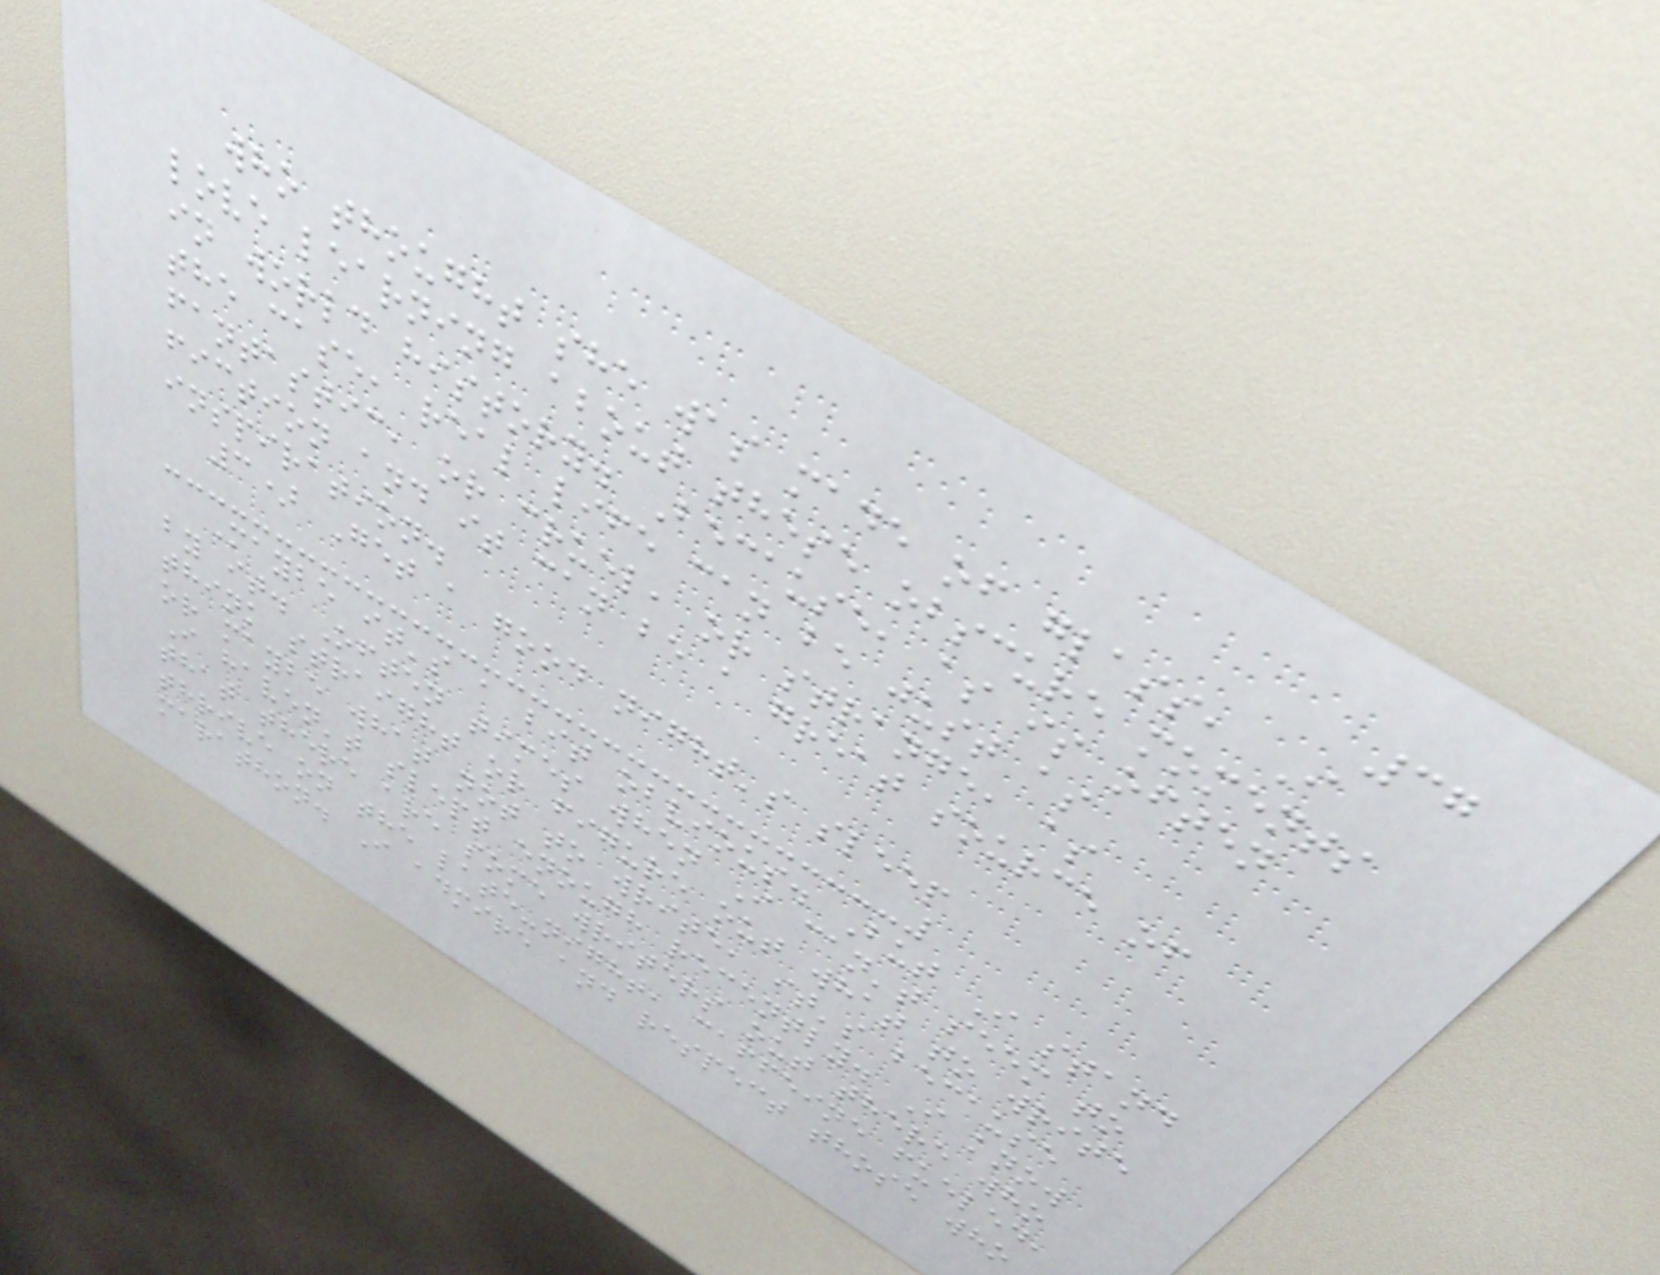37
who thought she was made of glass, I
love learning about these obscure moments
in world history. Because, as is often
the case, real life can be just as
fantastic, or cruel, or strange, as
fiction and it can be a great source of
inspiration.
3) Get a good night's sleep
Maybe it's a bit obvious. But I stand
by it. Often times when I can't seem to
think straight or figure out what to write
or maybe what not to write, it's because
I haven't slept enough recently. I know
that there are some writers out there who
thrive on the late-night, caffeine fueled,
marathon. I admire and respect those who
